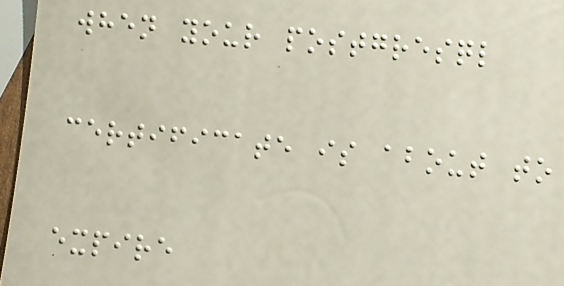when your postgresql
certificate is about to
expire
